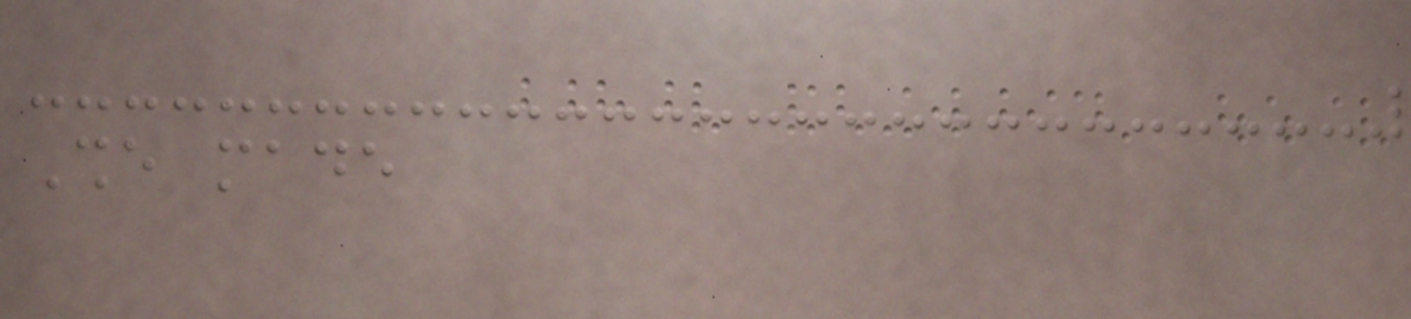She made
